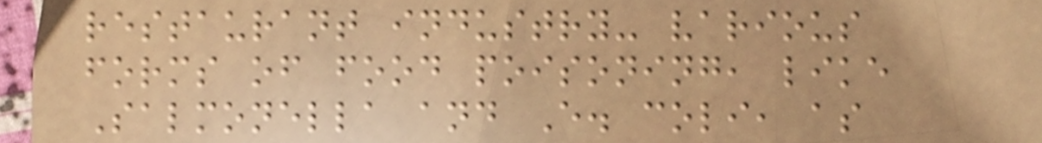restaurant industry- various
forms of food poisoning, like
Salmonella and E. coli, as
